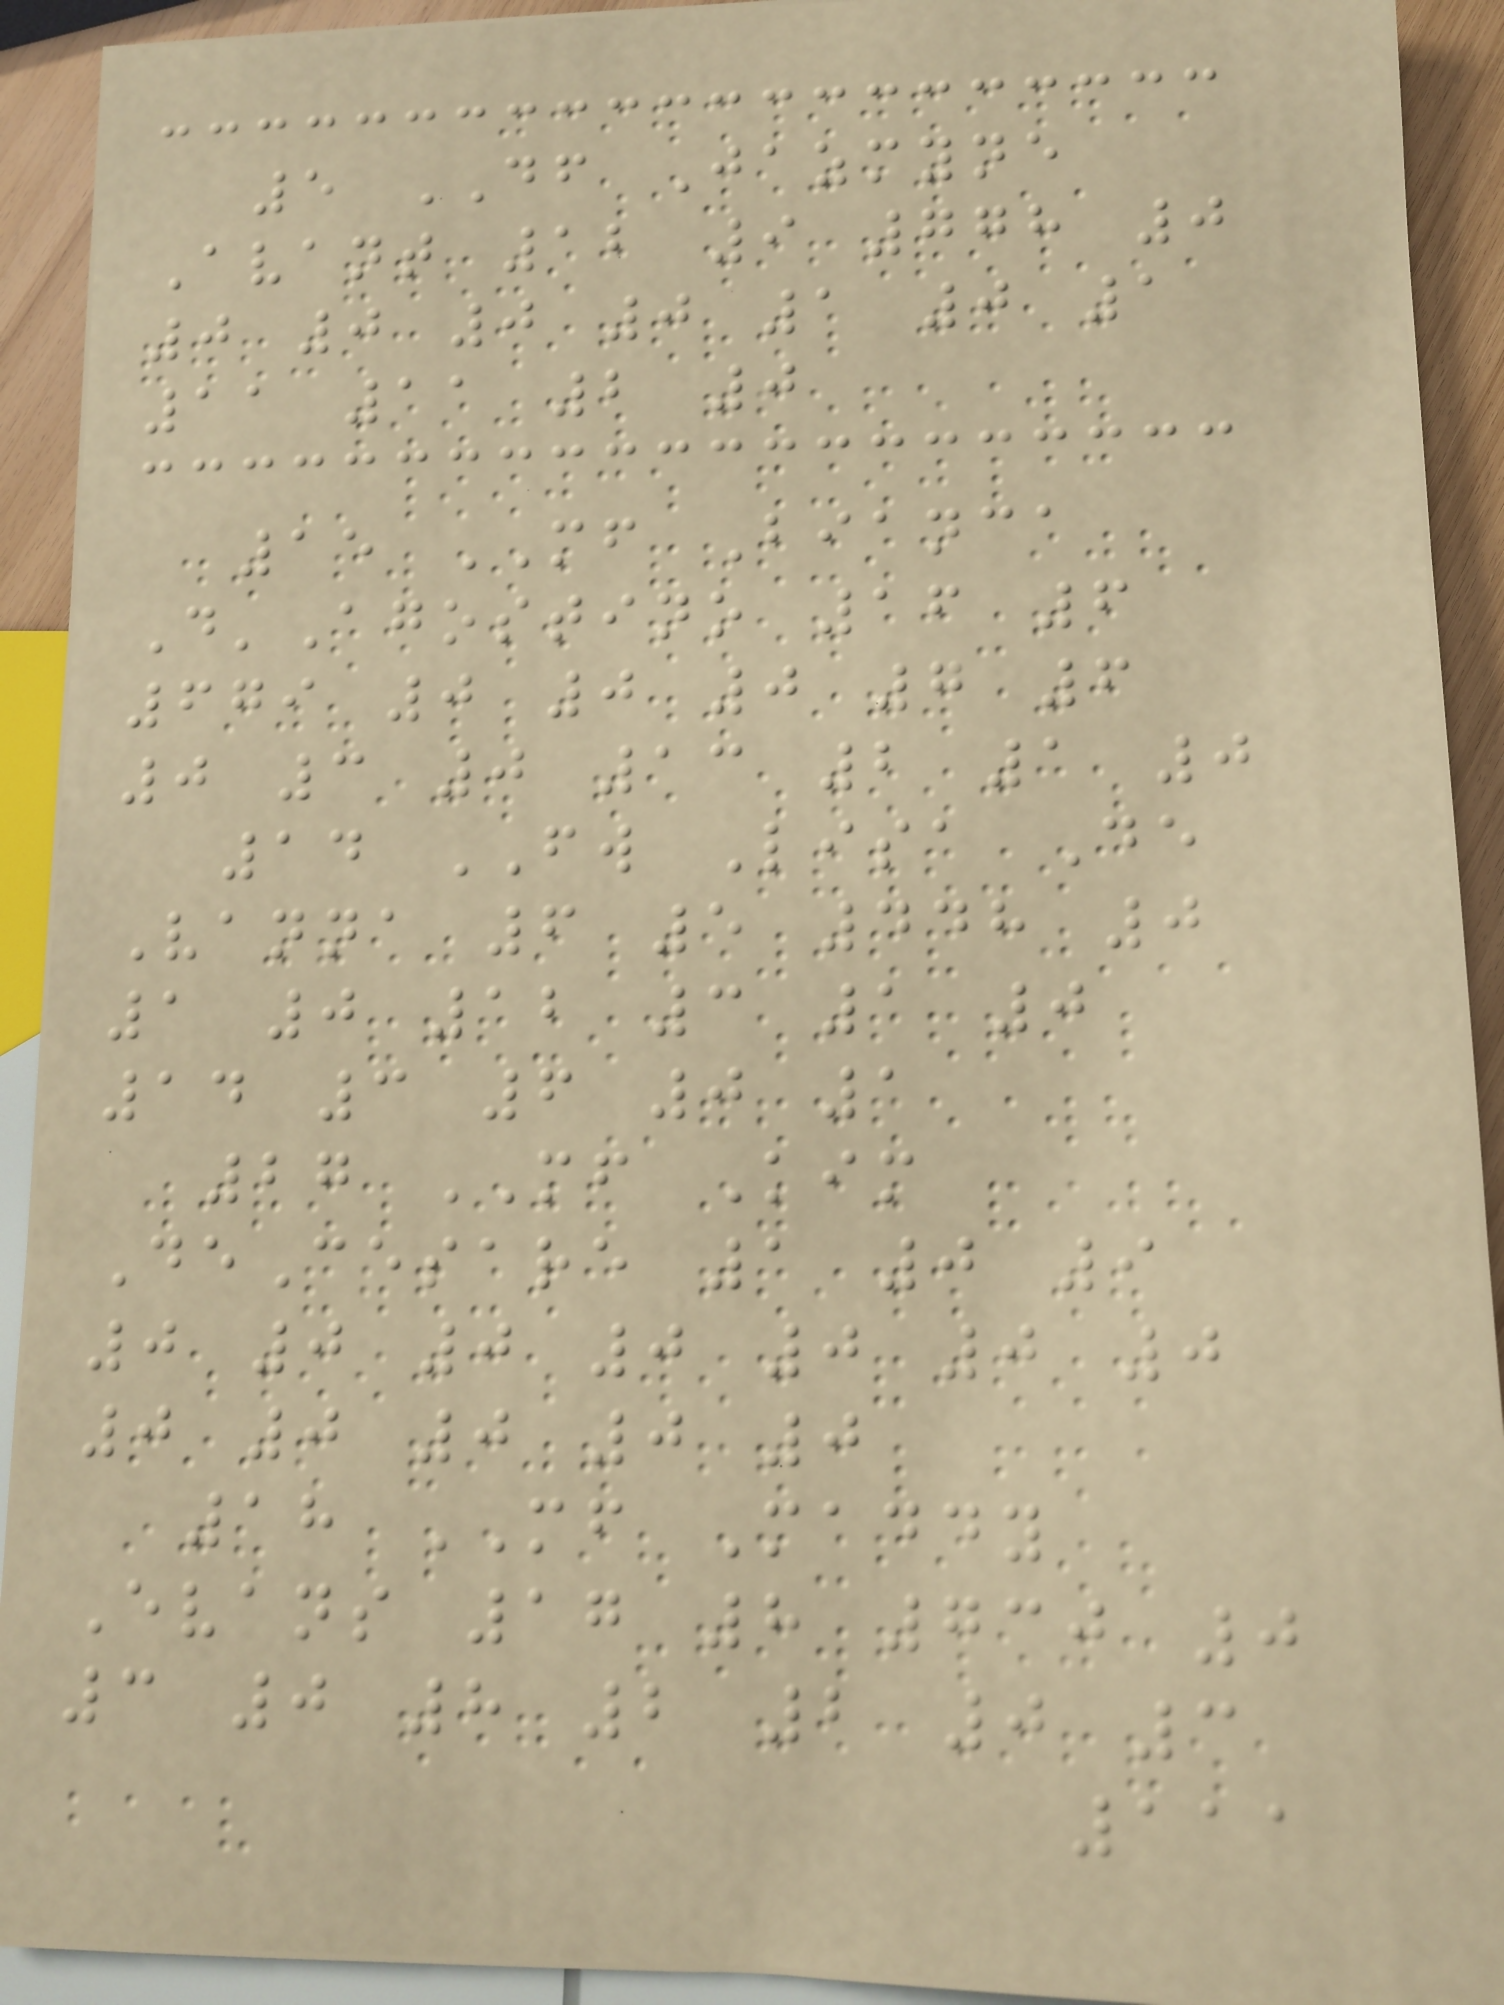5 DF Jazmyne
Avant 12 9 778 0
0 0 0 0 1 0 1
11 11 2 0
15 MF Bianca
D'Agostino 16 6
679 0 0 0 7 6
0 3 0 13 2 1 0
14 FW Lisa De
Vanna 6 5 448 0
1 0 12 3 1 0
14 3 6 0 1
27 MF Kim
DeCesare 1 0 9
0 0 0 0 0 0 0
0 0 0 0 0
18 MF Maddy
Evans 17 8 730 0
3 0 8 2 2 0 3
111
